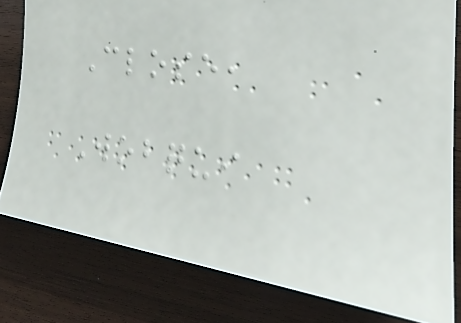Close,
Wobqui
